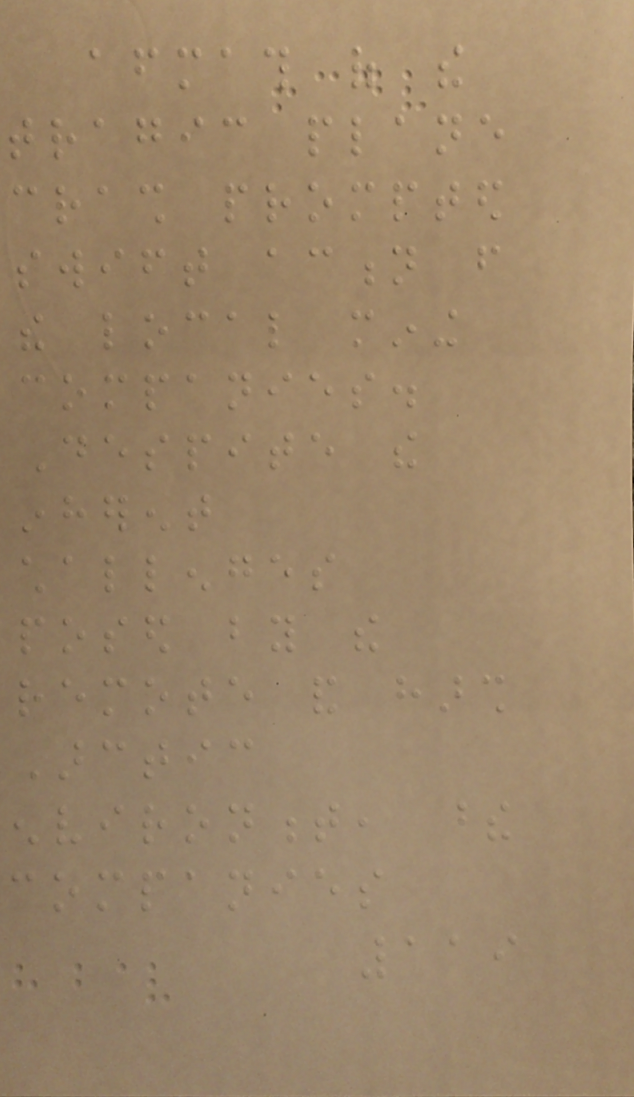aftermath of the
tragic plane
crash prompted
swift action from
the local mining
companies.
Despite the
inherent
challenges
posed by the
remote and harsh
Arctic
environment, these
companies
119
